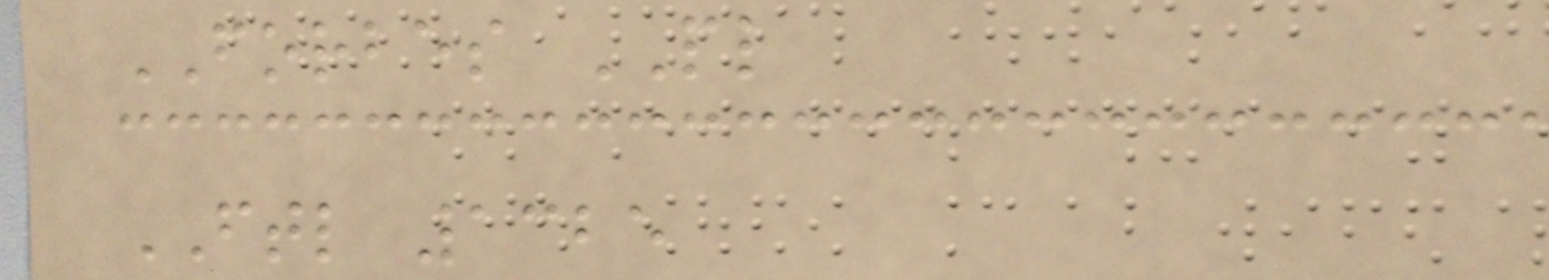FORBES PL
FTL 1325
